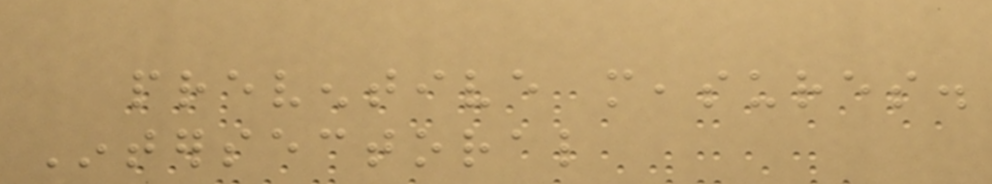preventive measures.
Intersectoral
